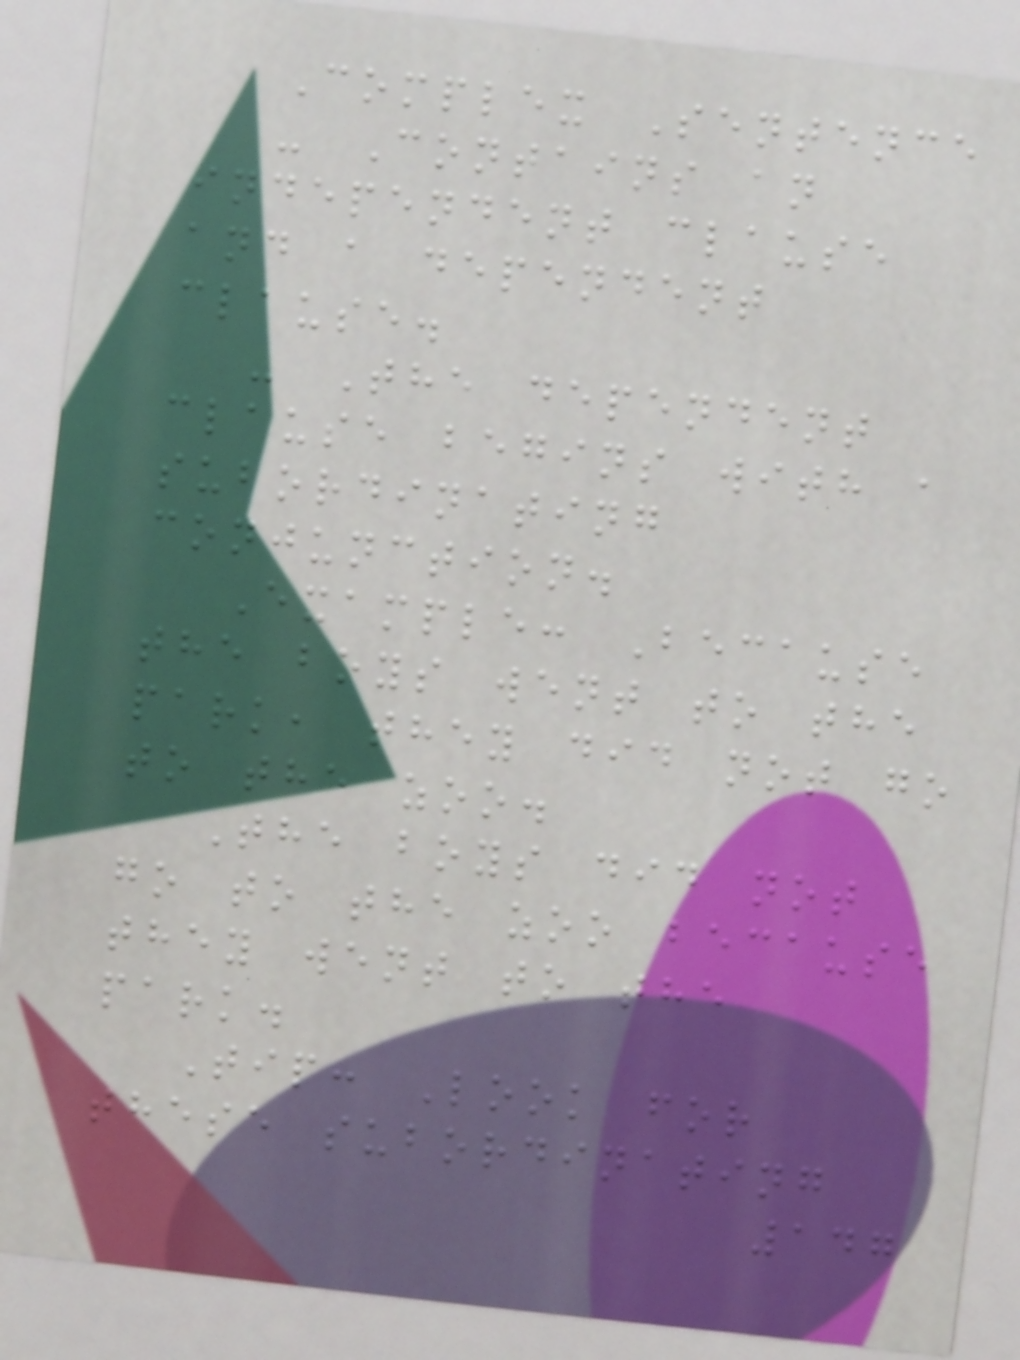Complex Sentence
- Contains an
independent clause
and a dependent
clause.
- The dependent
clause begins with a
subordinating
conjunction.
Example: Because
the boys went to the
park, they did not go
to the zoo.
The boys did not
go to the zoo because
they went to the
park.
Tip: Look for
these subordinating
147
